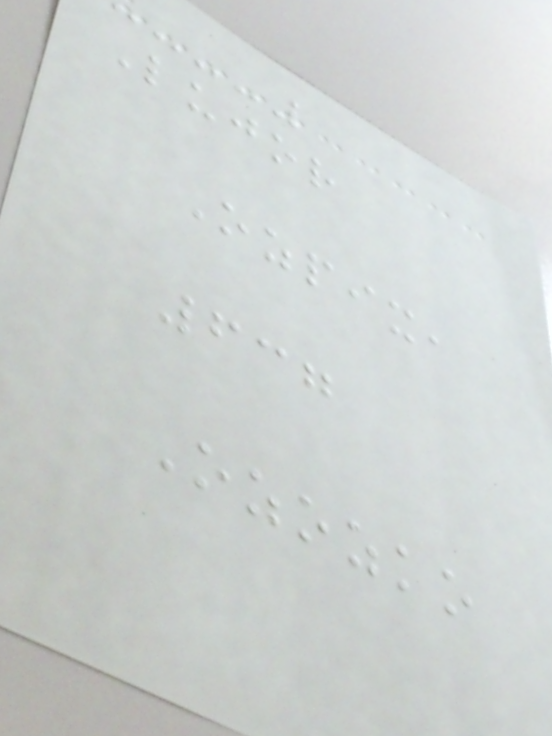Lujor
Ozpix,
637
Ozozko
